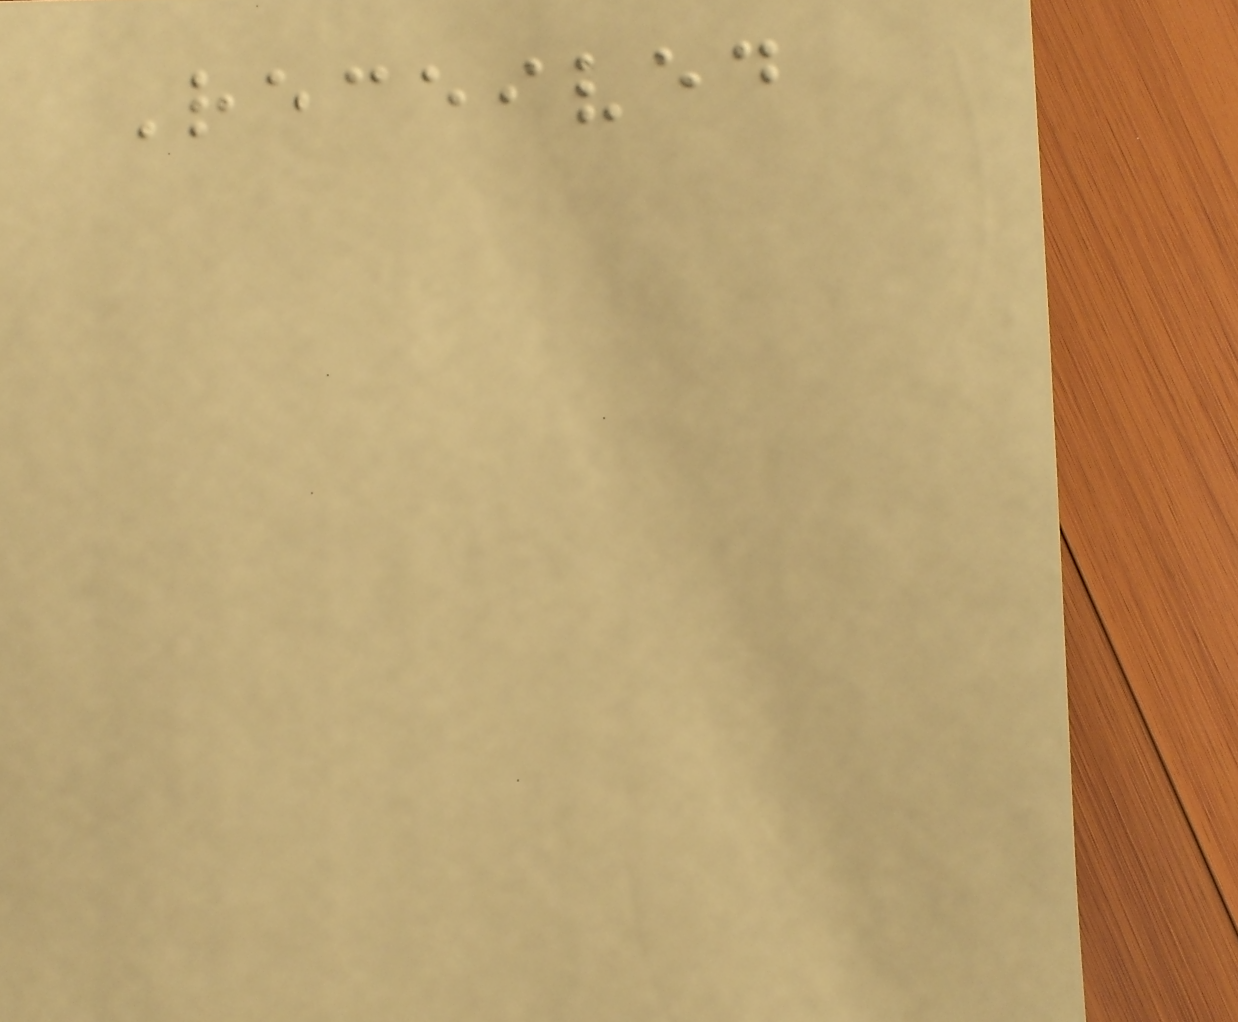Received
